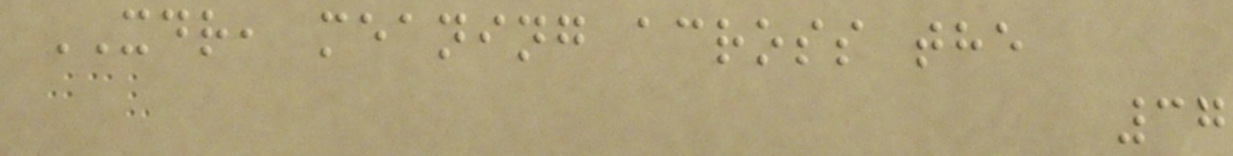XDR, meaning across the
37
